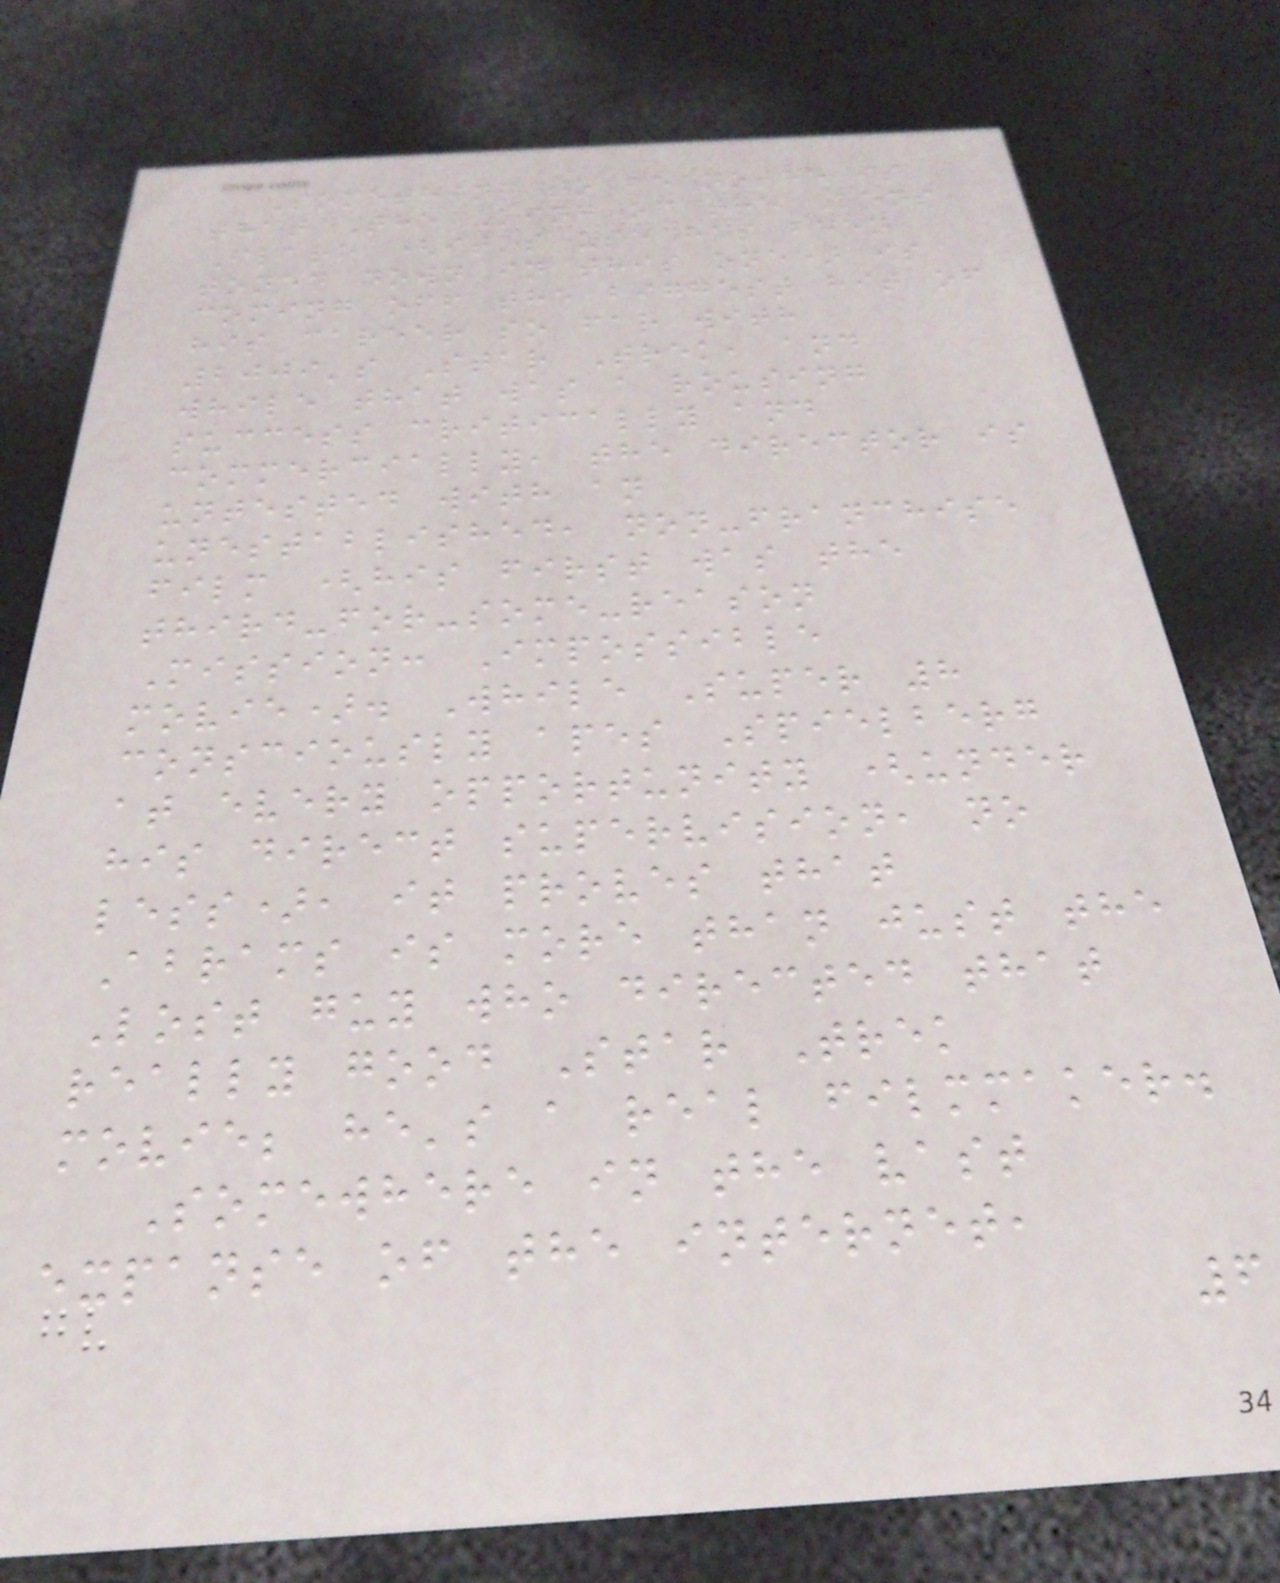Something to be noted is
that The King of the Lens
Flare (it's use has been
toned down in this one) is
coming off the biggest hit of
his career so far with
2009's Star Trek, and
while that was a rousing
success critically and
commercially, the director is
untested with an
unestablished, non-franchise
film (his first was the
third-for-some-reason
Mission: Impossible
movie). While Super 8
consciously apes Spielberg
at every opportunity (under
his direct supervision, no
less), it proves that
Abrams is more than just the
Lost guy who directed that
really good Star Trek
movie; he's a real filmmaker.
Somewhere in the vast
expanse of the internet,
6
